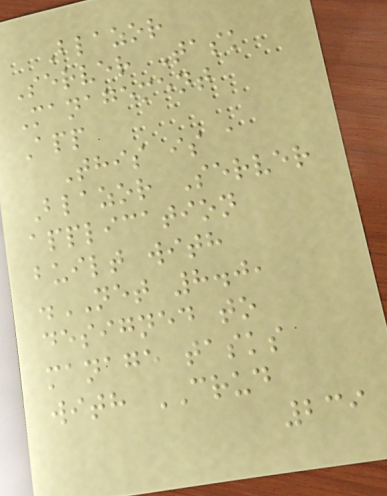Blazor
Server Task
Management
App
This is a
Blazor Server
application
built with
.NET 8.0,
designed to
manage tasks
with CRUD
239
